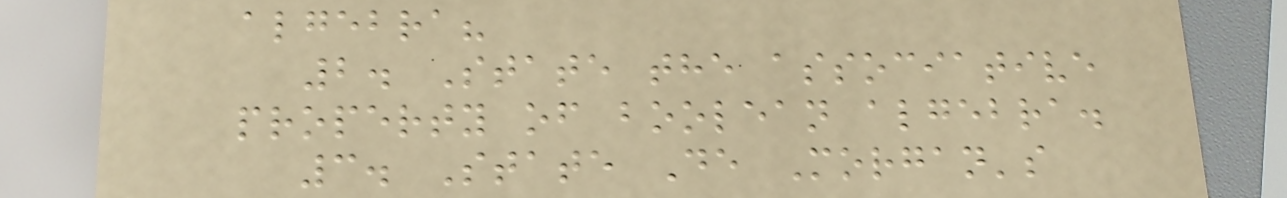algebra?
2. State the associative
property of boolean algebra.
3. State De Morgan's
